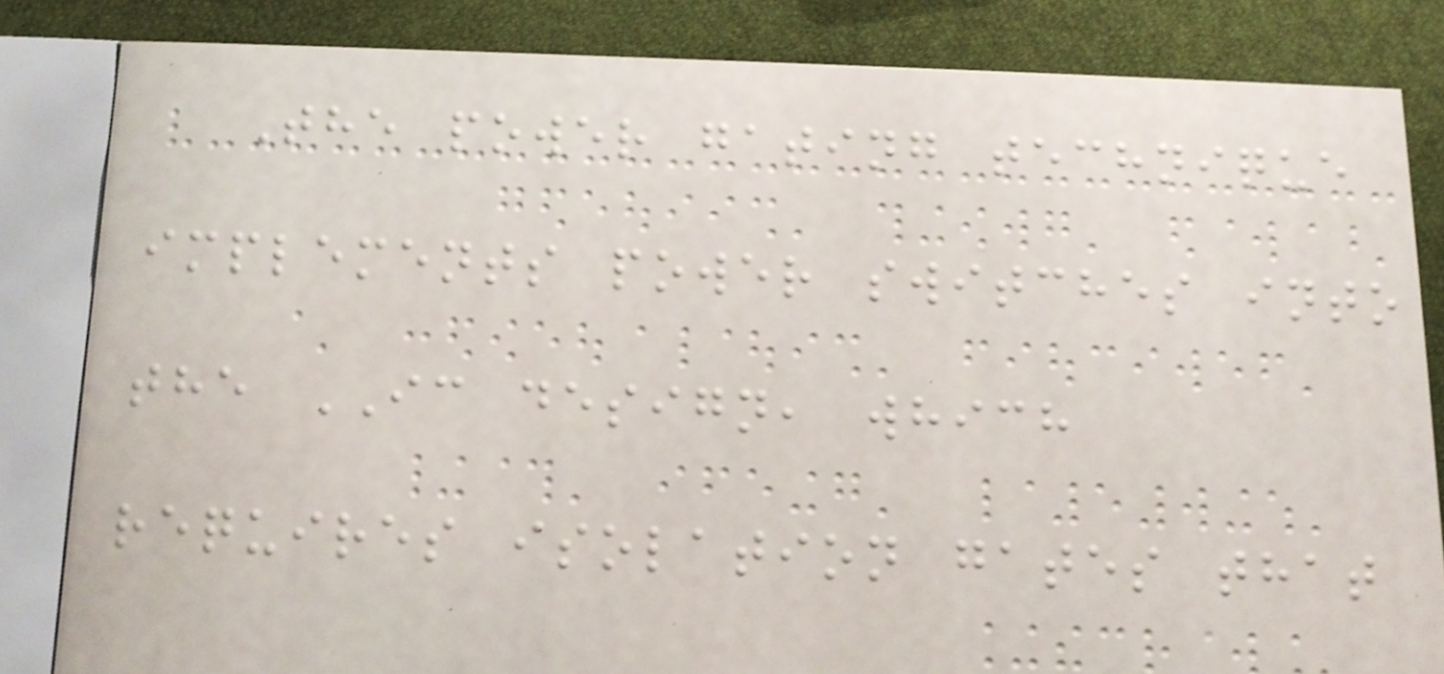The power gating technique
implements power switches into
the IC design, which
requires isolation gates that
